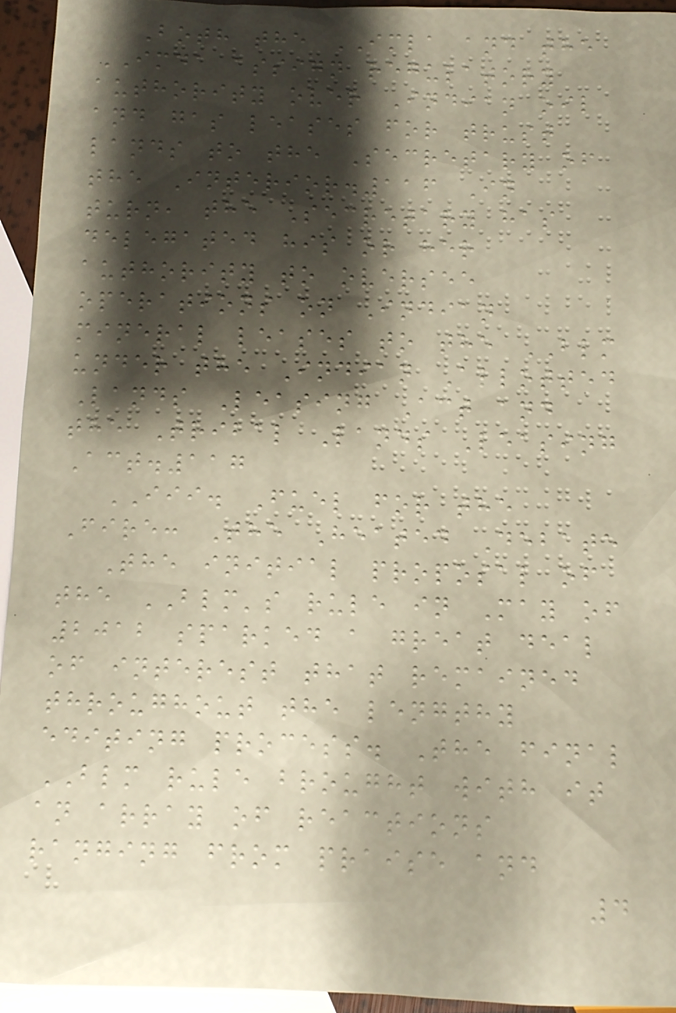Both the IMLA and the
IMDA assign regulatory
authority over Indian oil
and gas leases for trust
lands to the Secretary of
the Interior.116 In
turn, the Secretary has
delegated his or her
authority to oversee
operations on Indian
mineral leases to the BLM
under the Indian Allotted
Lands Leasing Act and
the Tribal Lands Leasing
Act.117
III. Fuel for the
Fire: The Heated Debate
The initial proposal of
the BLM's rule in May of
2012 sparked a great deal
of interest that remained
throughout the lengthy
editing process. The final
BLM rule brought with it
an array of reactions
ranging from praise and
4
